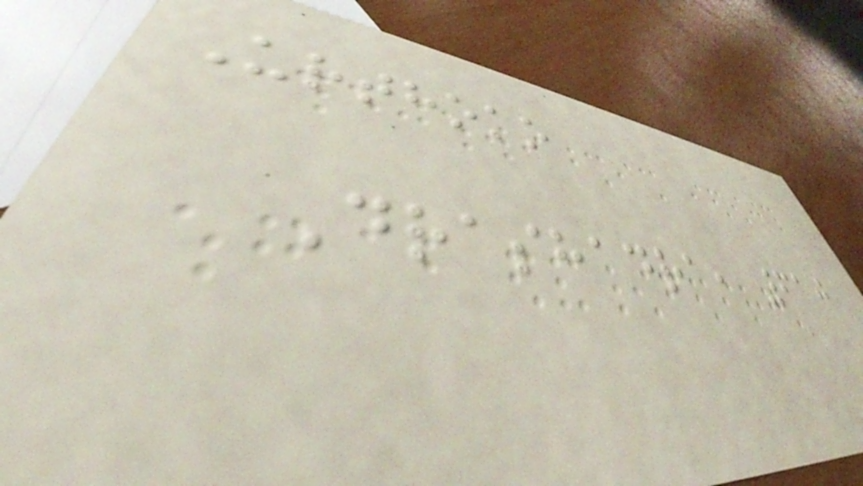Urthoko
Drashadra, 610
